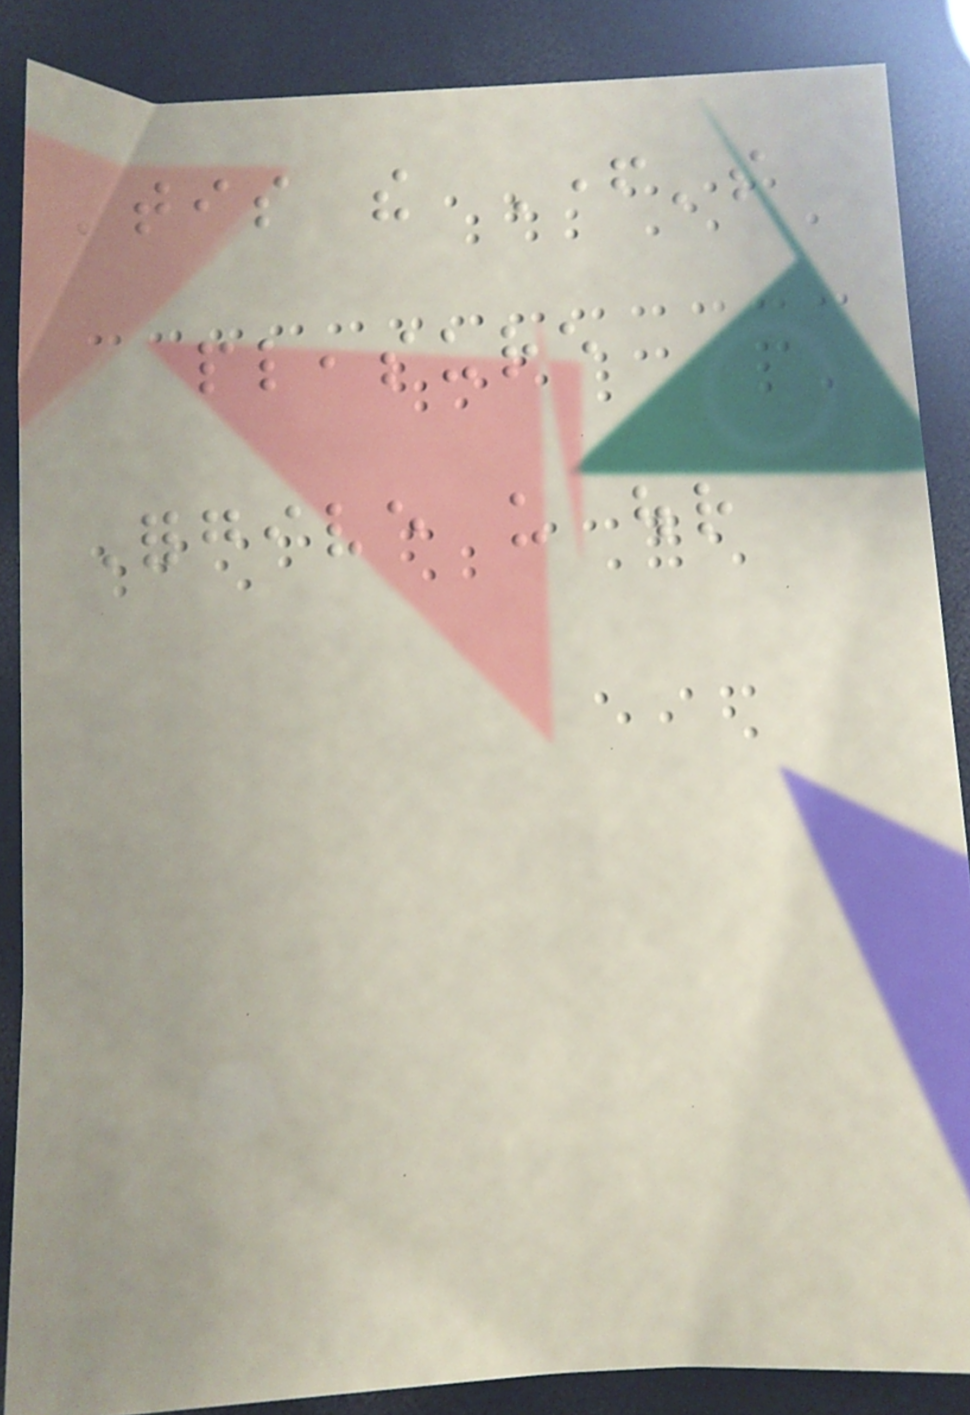'tis the Father's
pleasure
Forgive us our
